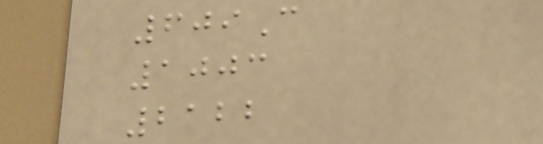609C
1003
2122
